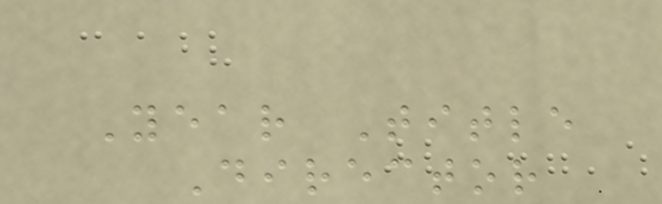Year Title
Director
